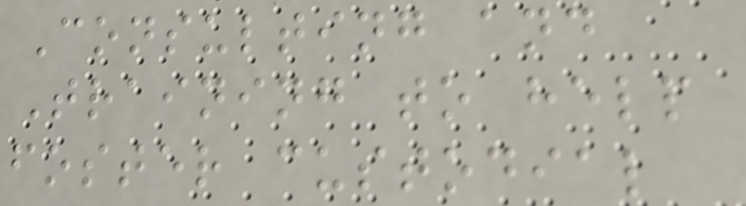Consulting and
Training to help
foster custodial
